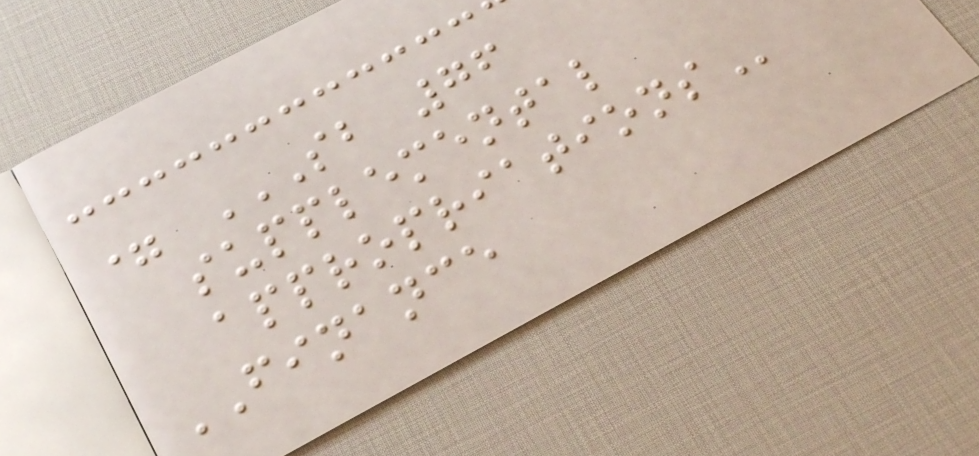= SB 76
SUPPLEMENTAL
APPROPRIATIONS
FINANCE
